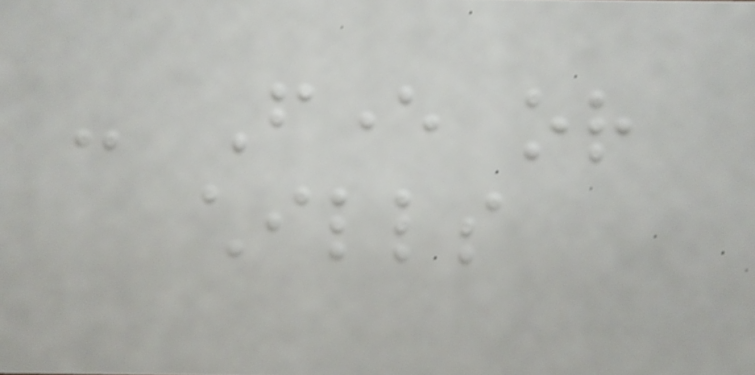- Fever or
chills
